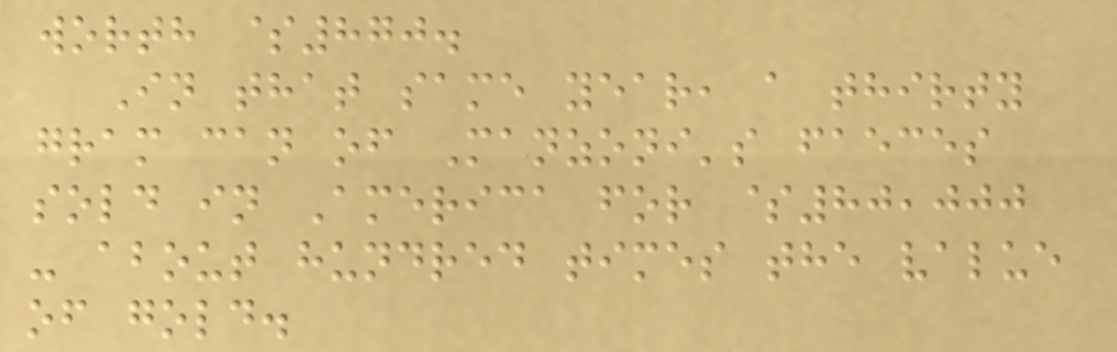worth $870.
In that same year, a thirty
gram can of Manzoni's faeces
sold in America for $80,000
- about hundred times the value
of gold.
